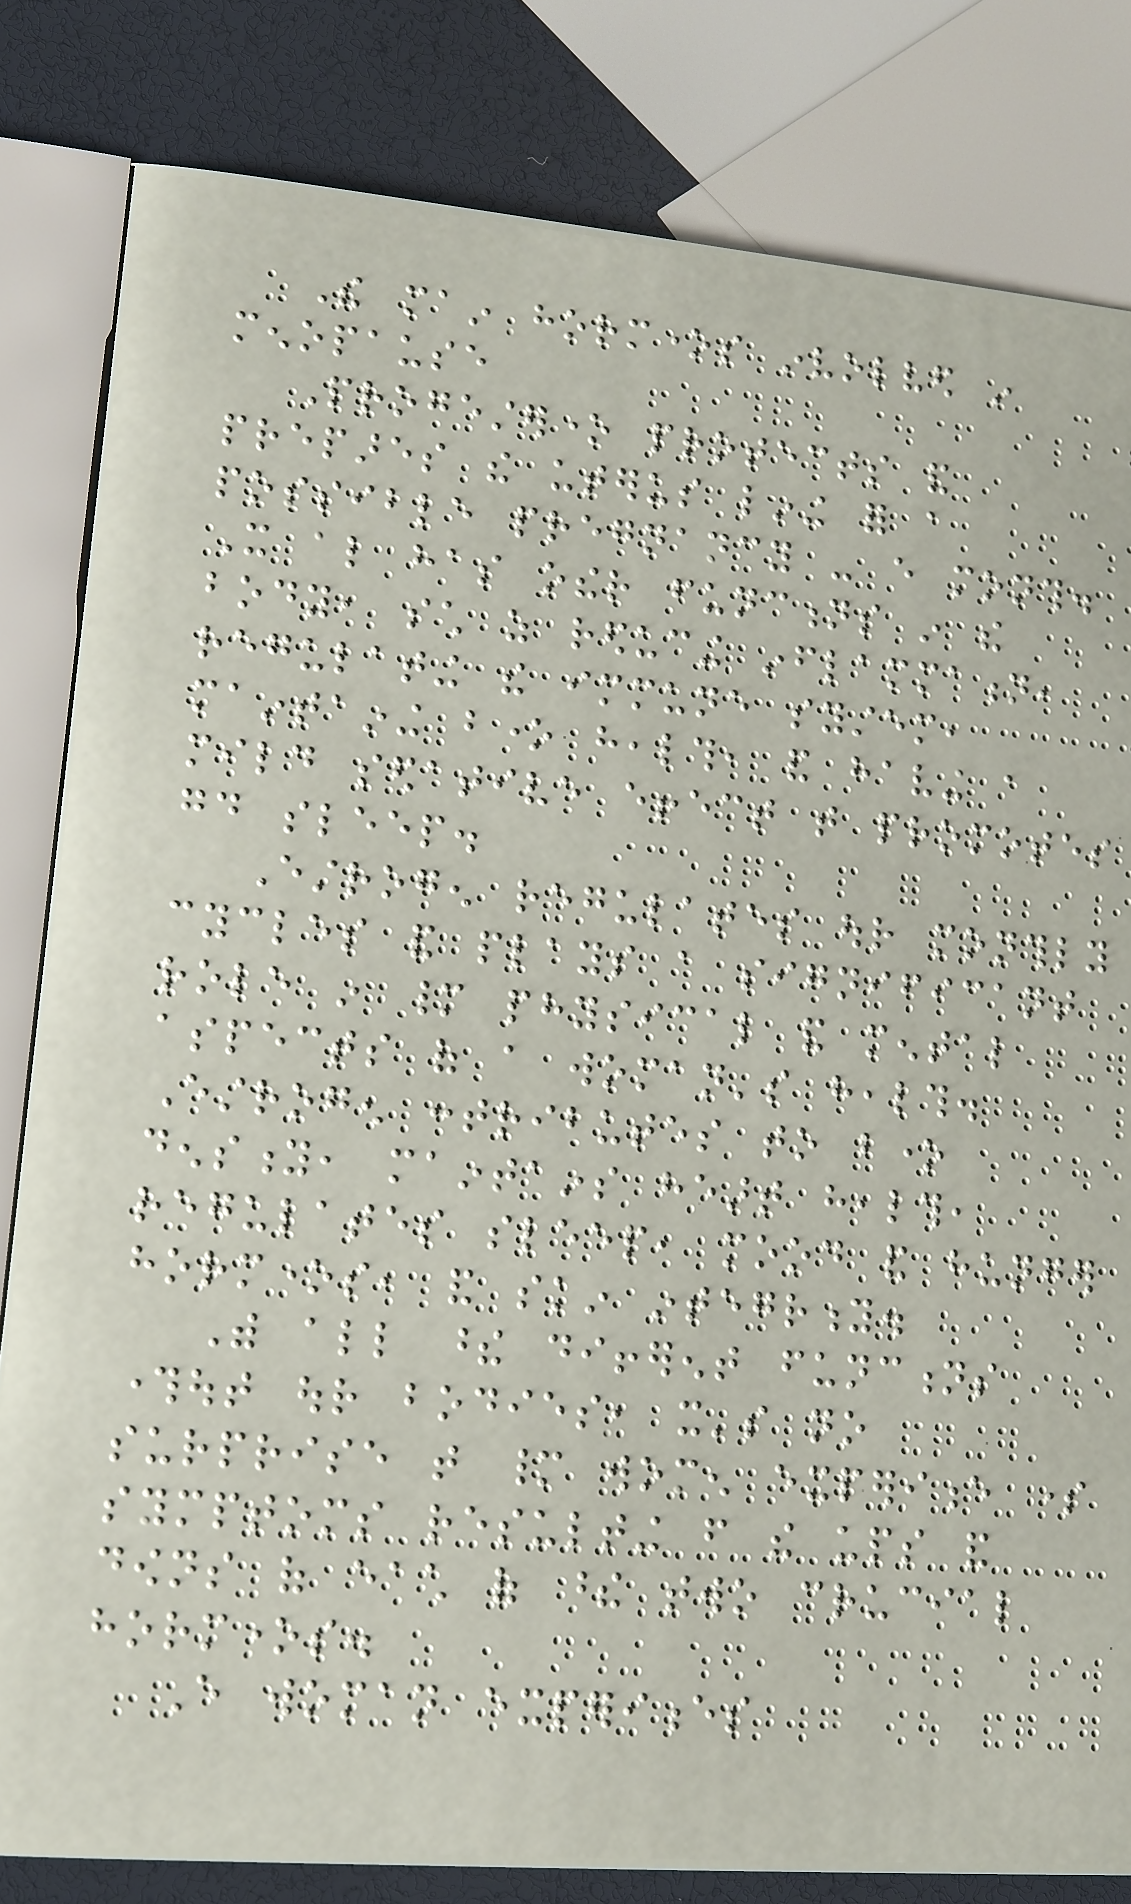The main hormones involved in
menopause
Progesterone protects and
prepares the uterus lining for a
possible pregnancy - every month.
It also has other functions in the
body, such as reducing inflammation,
regulating the immune system,
maintaining bone health, and having a
mild sedative effect that promotes
good sleep.
Estrogen regulates our monthly
cycles and plays a significant
role in many physical and mental
aspects of a woman's health.
Estrogen contributes to bone
density, maintains heart health,
regulates sleep, mood and hunger
hormones, and skin integrity.
With all these different functions
throughout our bodies, it's no
surprise that many women experience some
symptoms resulting from the ups and
downs of each of these two crucial
hormones.
Every woman experiences
